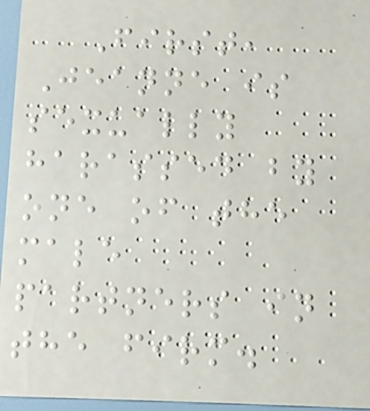First,
Jeanne is
sexually
harassed by
one of the
male
partners in
the firm.
